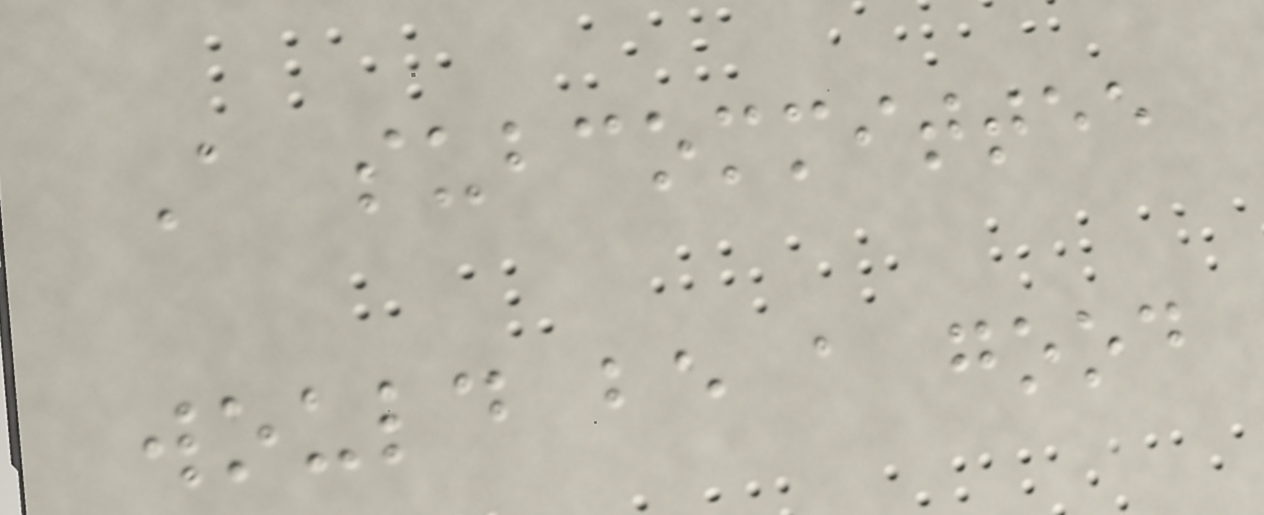A subcommittee
would be a good
